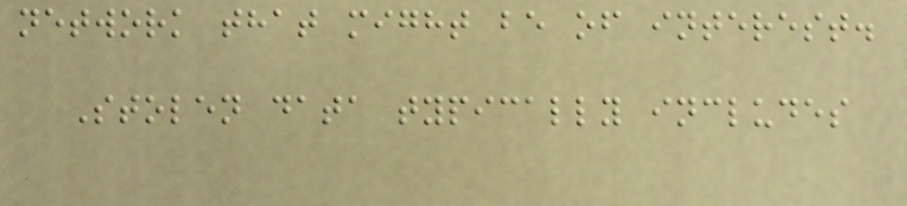network that might be of interest.
Stolen data typically includes
